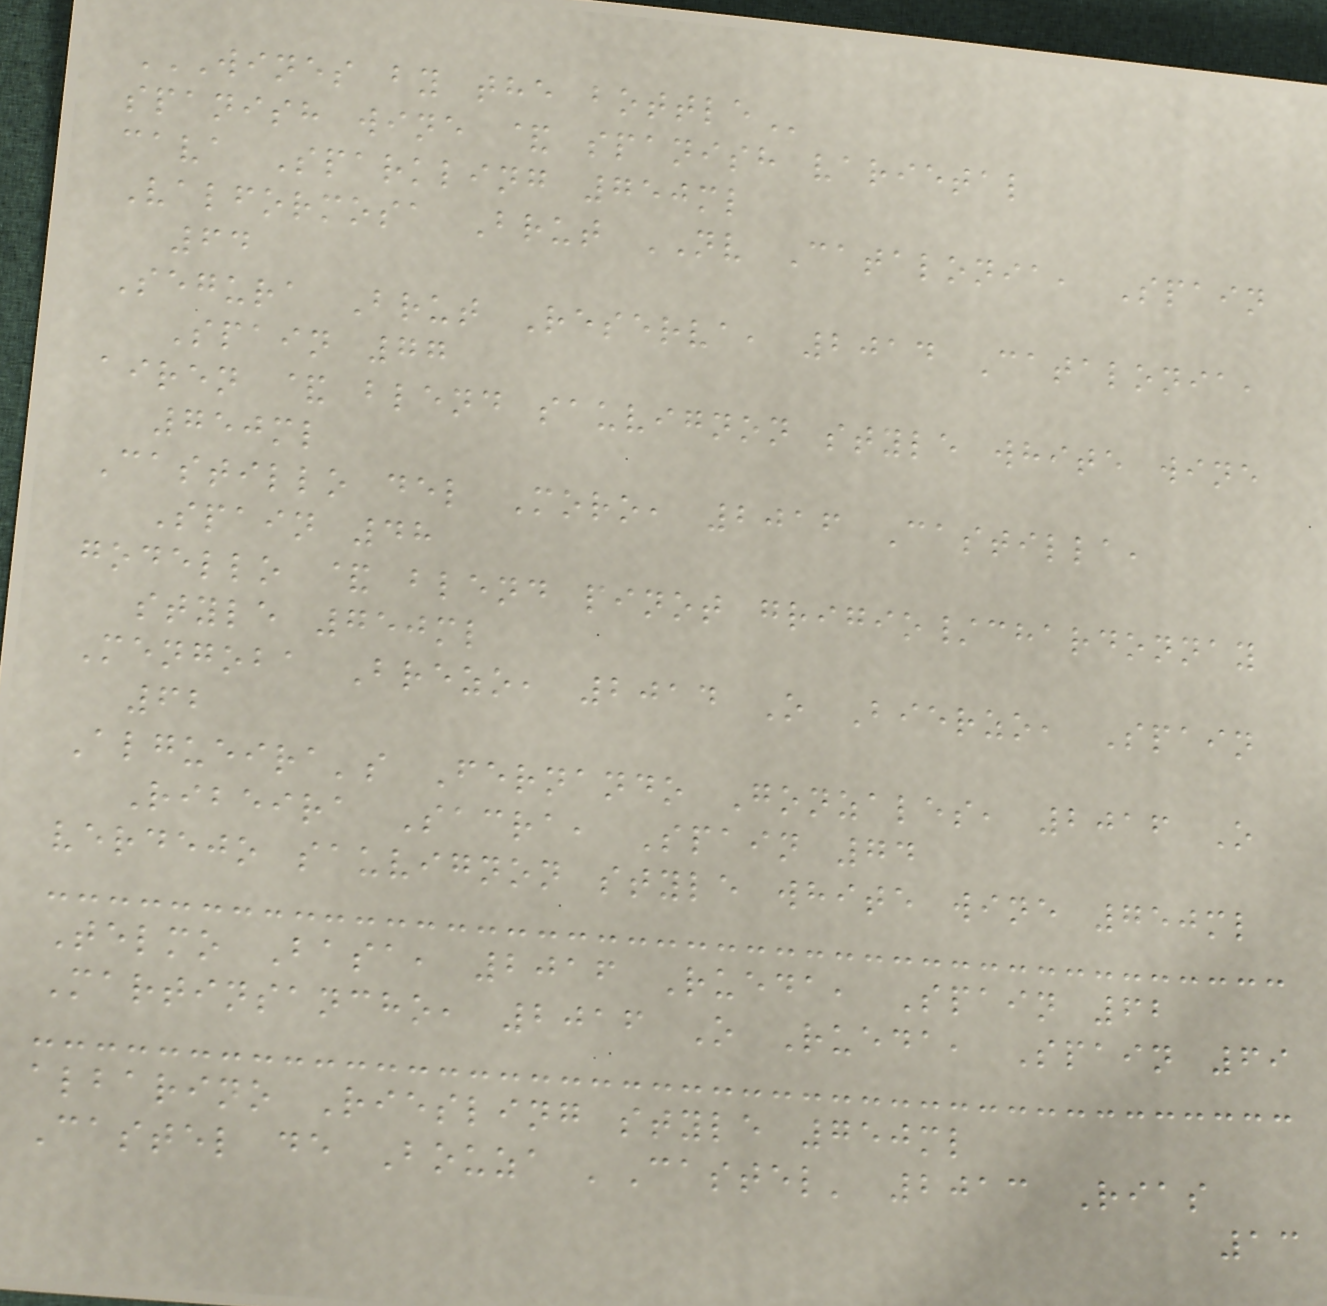WINES BY THE BOTTLE
spanish wine & spanish varietal
cava Sparkling 750ml
Valformosa Brut NV Catalonia, Spain
64
Segura Brut Reserva, 2014 Catalonia,
Spain 77
airen & blend sauvignon style white wine
750ml
Castillo del Moro, 2016 Castilla,
Spain 48
godello & blend pinot grigio/chardonnay
style 750ml
Mengoba Brezo, 2014 O Bierzo, Spain
62
Algueira's Fernando Gonzales, 2016 O
Ribeira Sacra, Spain 74
verdejo sauvignon style white wine 750ml
Telmo Basa, 2016 Rueda, Spain 62
Martinsancho, 2016 O Rueda, Spain 69
albarino Riesling style 750ml
Castel de Bouza 'Castel' 2013 Rias
13
